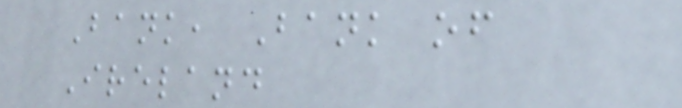Bank, Bank of
Ireland
